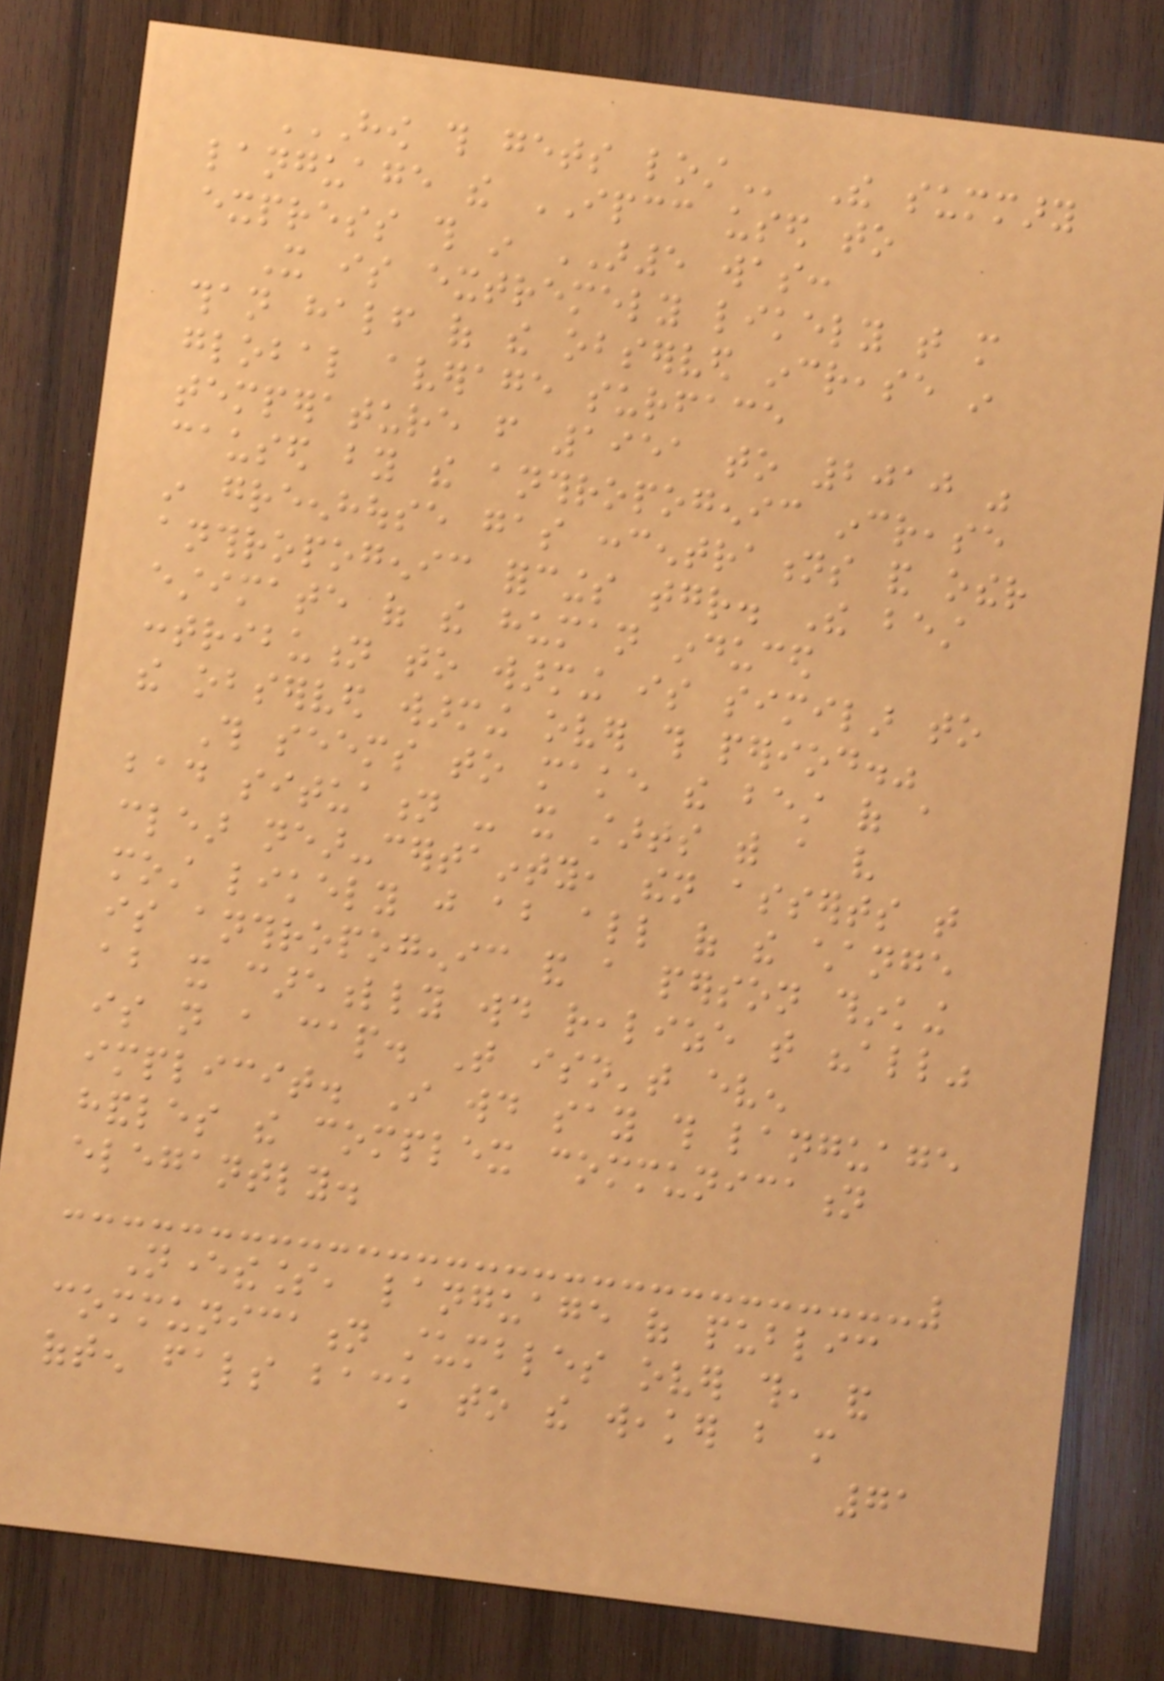HOW THIS GETS LOST The summary
language the IPCC used to
express this in AR5 was:
It is extremely likely that more
than half of the observed increase in
global average surface
temperature from 1951 to 2010 was
caused by the anthropogenic increase
in greenhouse gas concentrations and other
anthropogenic forcings together. The best
estimate of the human induced
contribution to warming is similar to
the observed warming over this period."
This seems to make the best of a
bad situation - it starts with a very
clear near-certainty, then asserts that
most likely just about all of the change
is anthropogenic and a person thinking
about it carefully would realize that "all"
is not a cap. That isn't even
implicit. I would say this language
handles the complex communication
elegantly.
Nevertheless, language of public
communication stumbles over this, and
often fals back to the weaker but more
71
